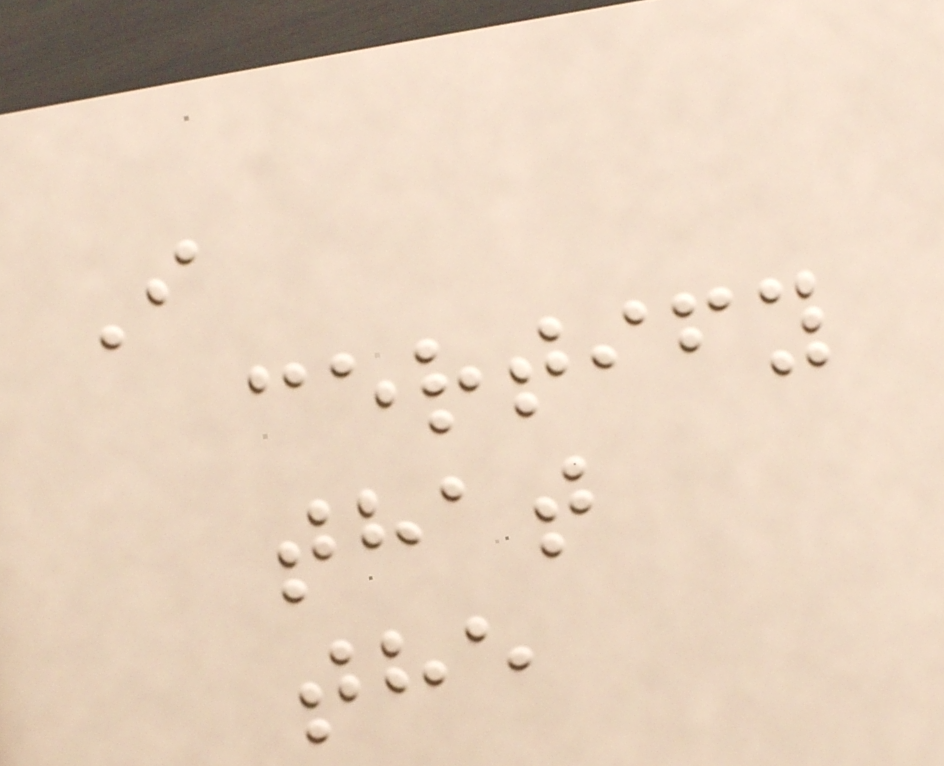I
certify
that
the
